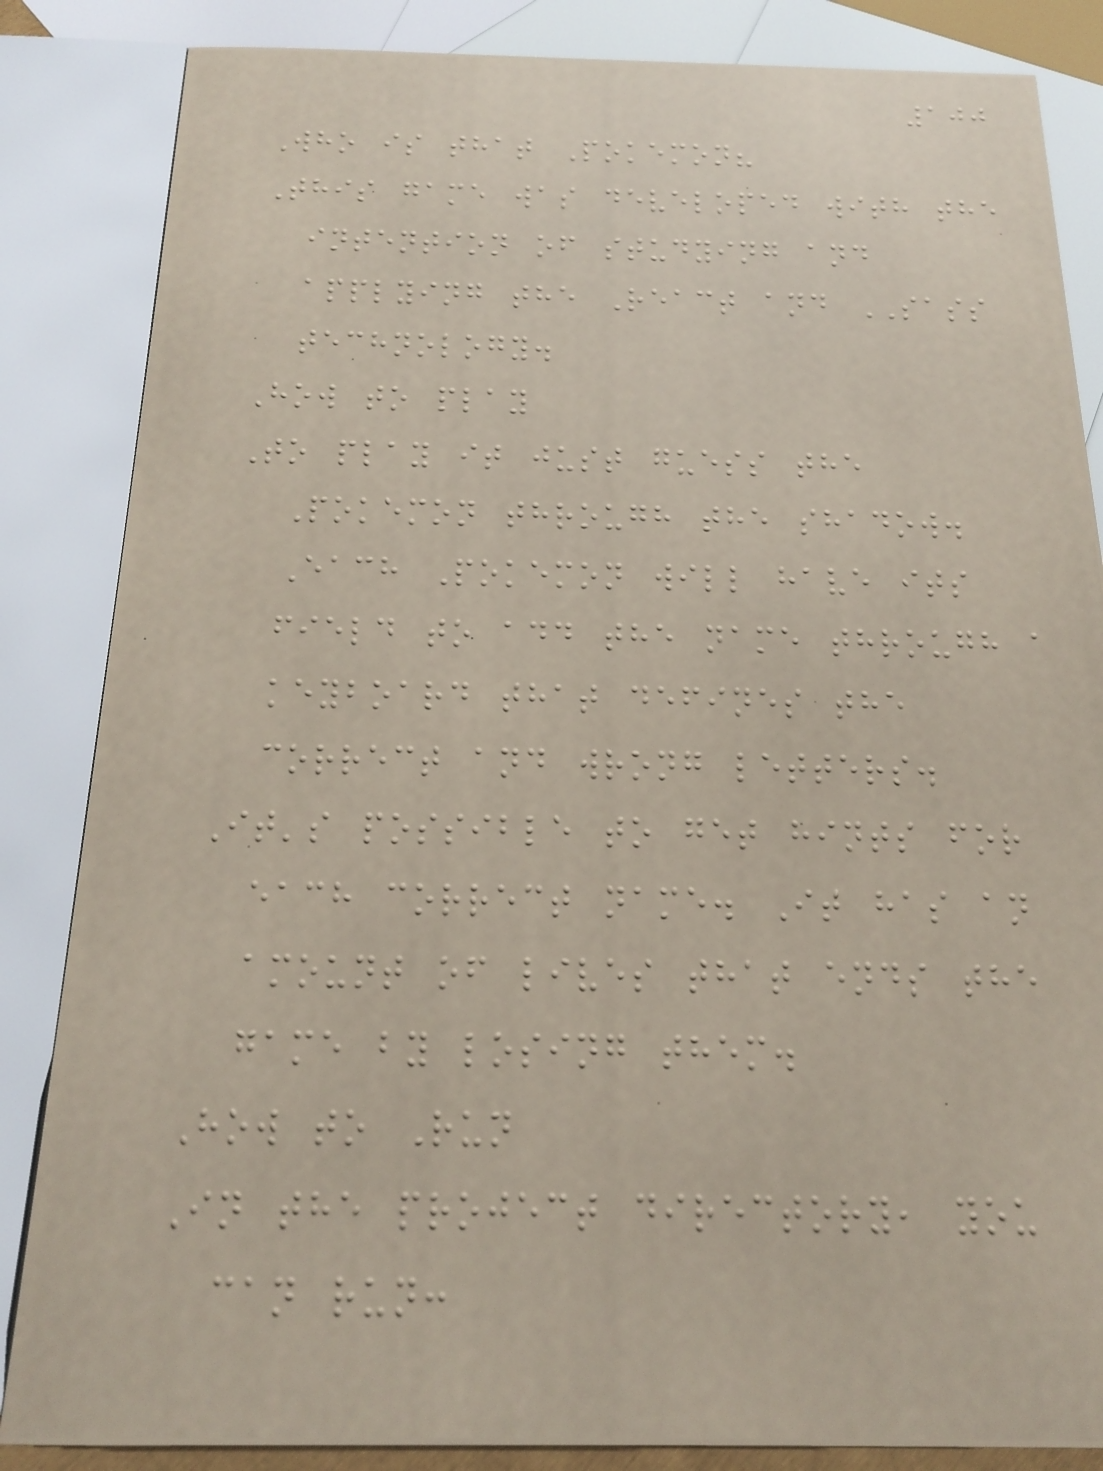100
Who is that Pokemon?
This game was developed with the
intention of studying and
applying the React and SASS
technology.
How to play
To play it just guess the
Pokemon through the shadow.
Each Pokemon will have its
field to add the name through a
keyboard that defines the
correct and wrong letters.
It's possible to get hints for
each correct name. It has an
amount of lives that ends the
game by losing them.
How to Run
In the project directory, you
can run:
